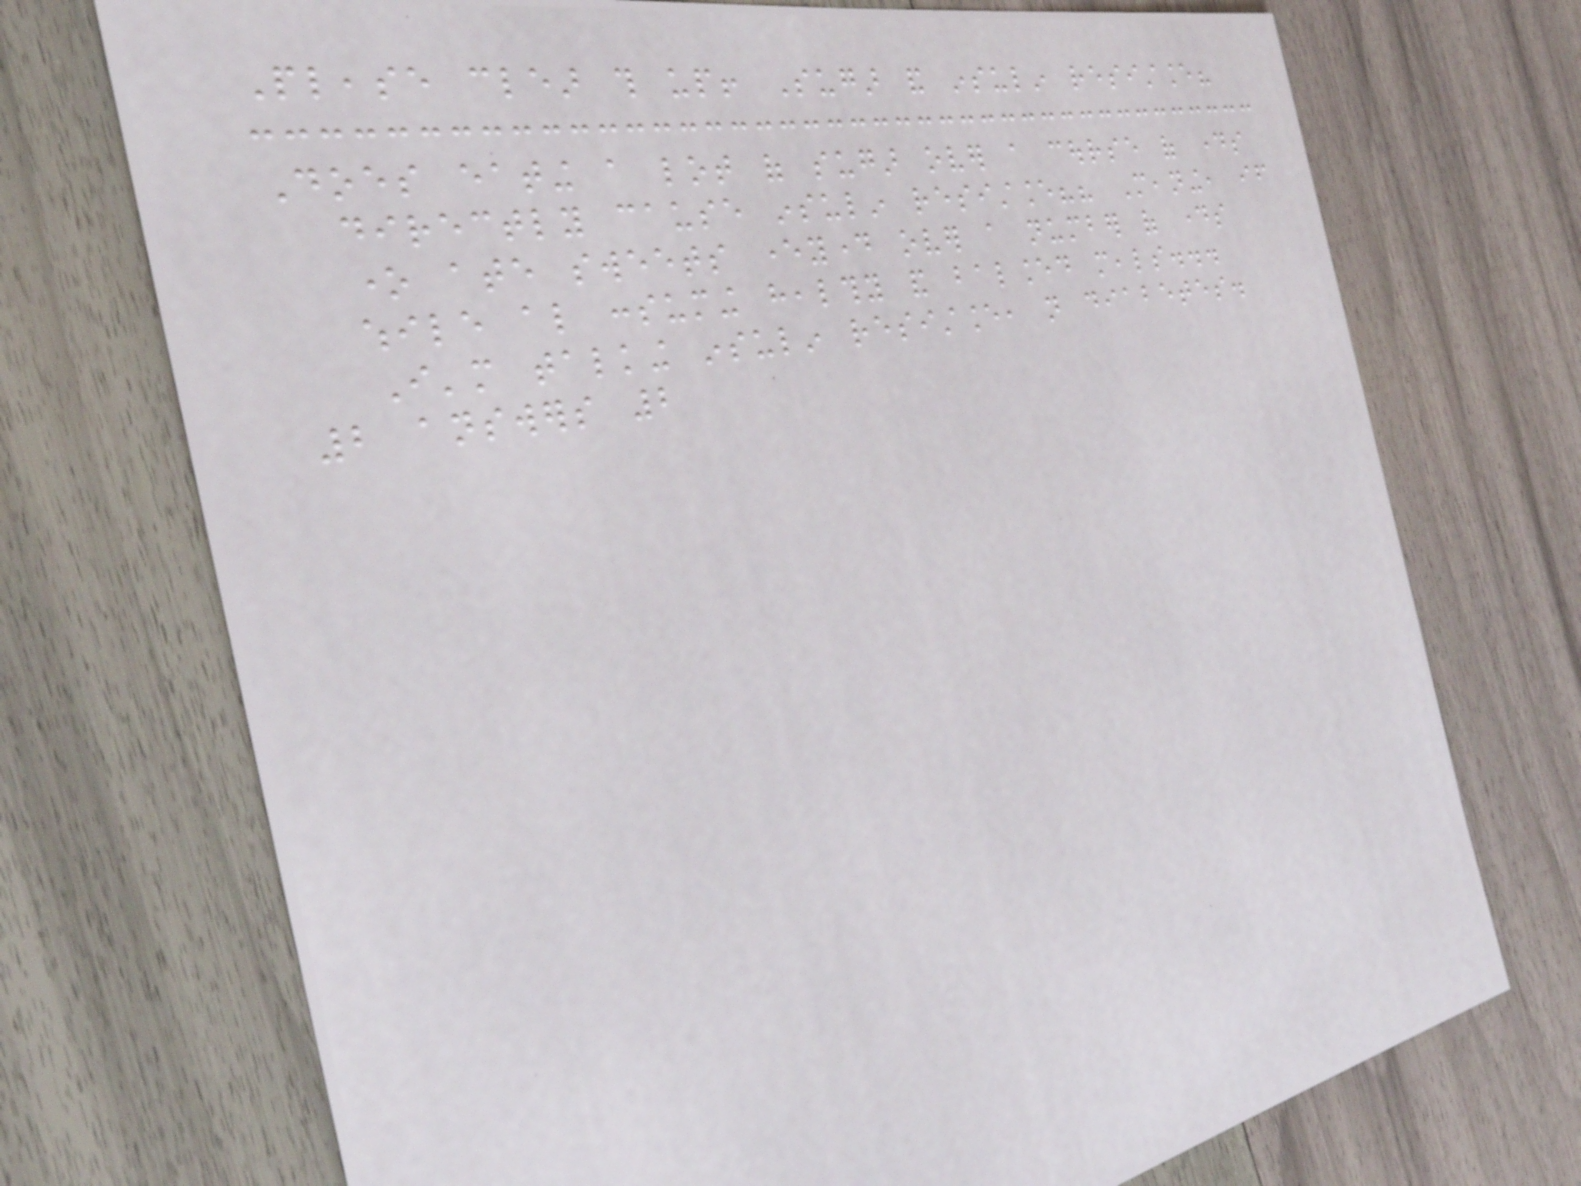Please clear this up! Sugar and insulin resistance?
Does eating a lot of sugar over a course of days
directly cause insulin resistance?? Meaning, if
one ate sweets everyday over a number of days
while also consuming healthy and balanced meals...
I'm talking insulin resistance, not diabetes.
2 answers 2
